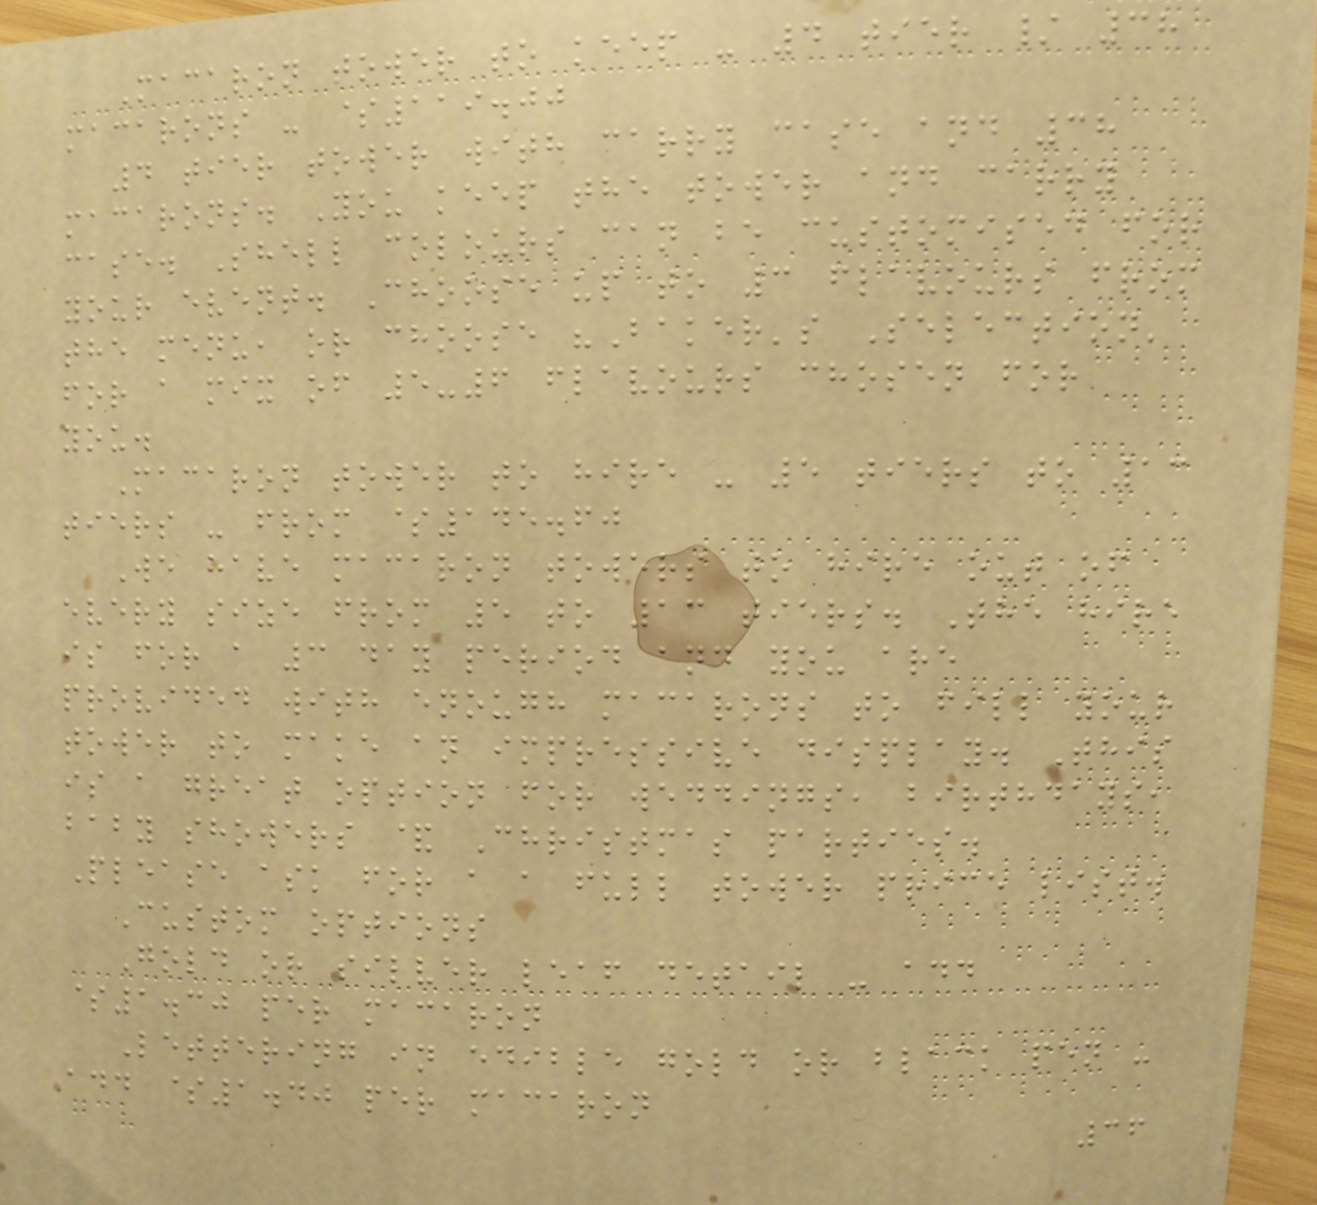Macaron tower to keep - 4 tier / 38
macarons - $119.00
4 tier tower with carry case and 38
macarons. You keep the tower and carry
case. Shell colours can be customised for
your event. Choose up to 3 flavours from
the menu, or choose "Baker's Selection'
for a mix of 5-6 flavours chosen for
you.
Macaron tower to hire - 5 tiers to 13
tiers - from $145.60
We have macaron towers to hire out of
every size from 5 to 13 tiers. The hire
is for a 3 day period and you are
provided with enough macarons to fill your
tower to make an impressive display. This
is a great option for weddings, birthdays,
baby showers & Christmas parties.
Please ask for a a full tower price list.
Custom options
Gold or silver leaf detail - add
$1.30 per macaron
Lettering in edible gold or black pen -
add $1.40 per macaron
36
